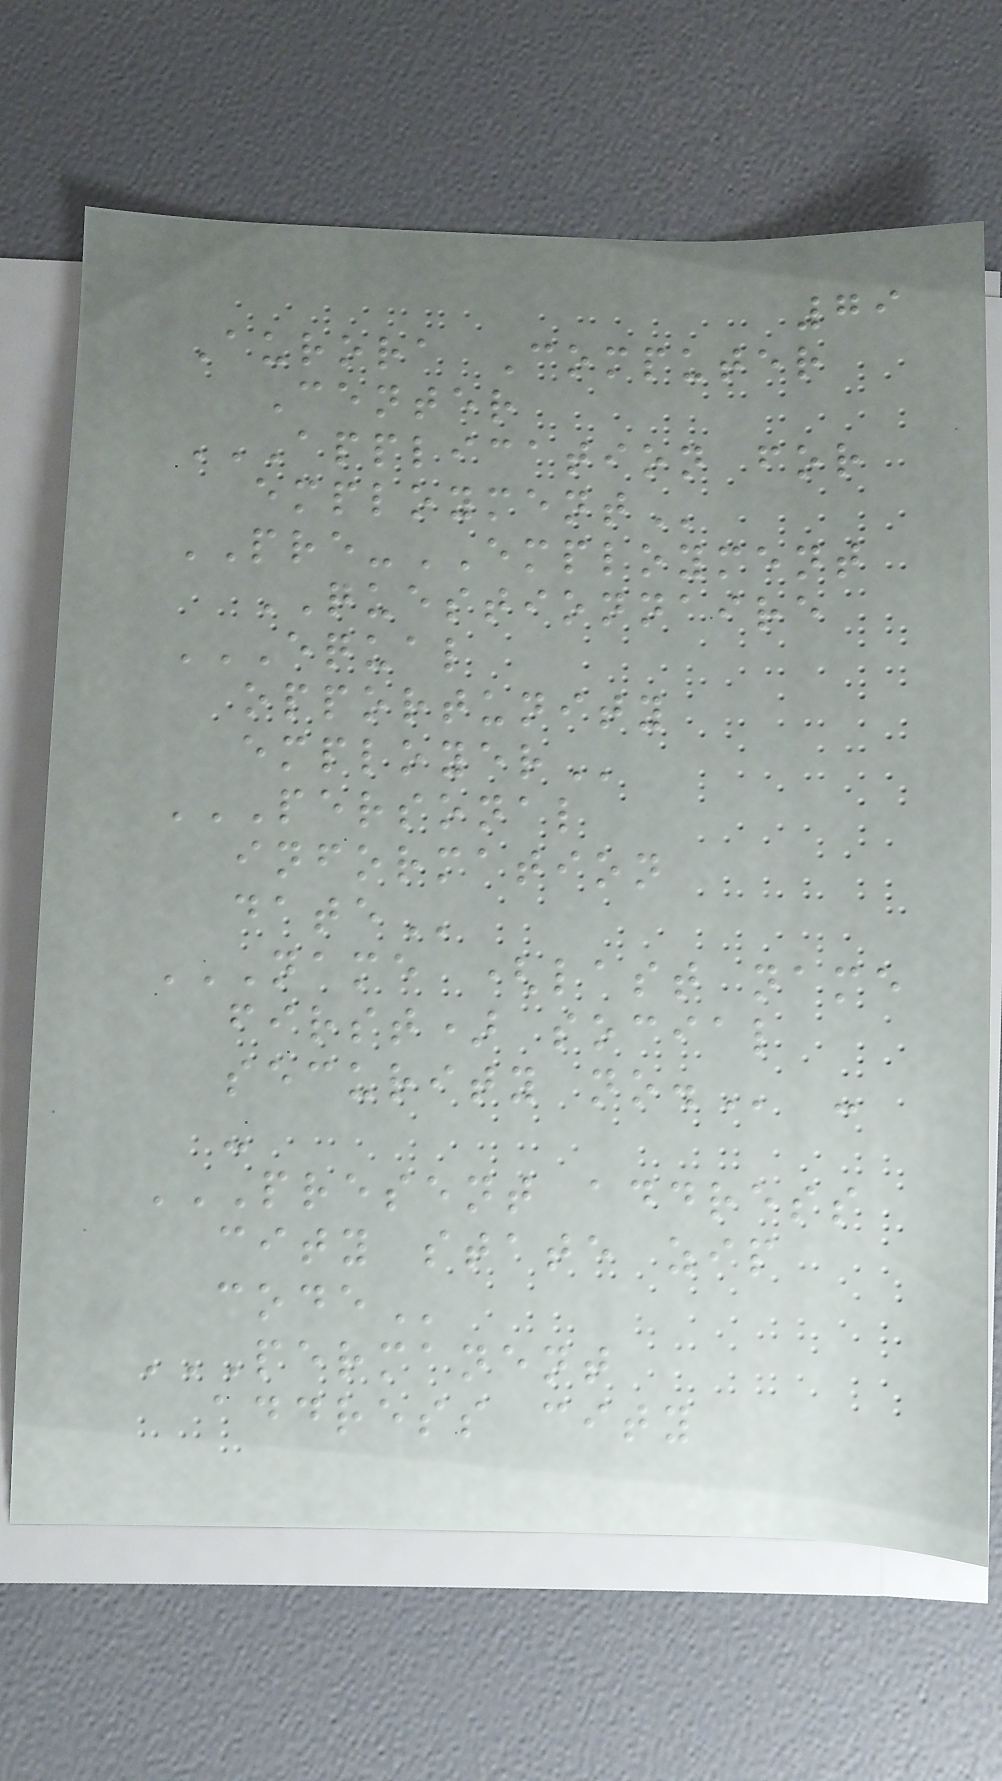79
Aurora Computer
Center
APPLICATION FOR
EMPLOYMENT
PRE-EMPLOYMENT
QUESTIONNAIRE
EQUAL
OPPORTUNITY
EMPLOYER
PERSONAL
INFORMATION
DATE
NAME (LAST NAME
FIRST) SOCIAL
SECURITY NO. -
-
PRESENT ADDRESS
CITY STATE ZIP
CODE
PERMANENT
ADDRESS CITY
